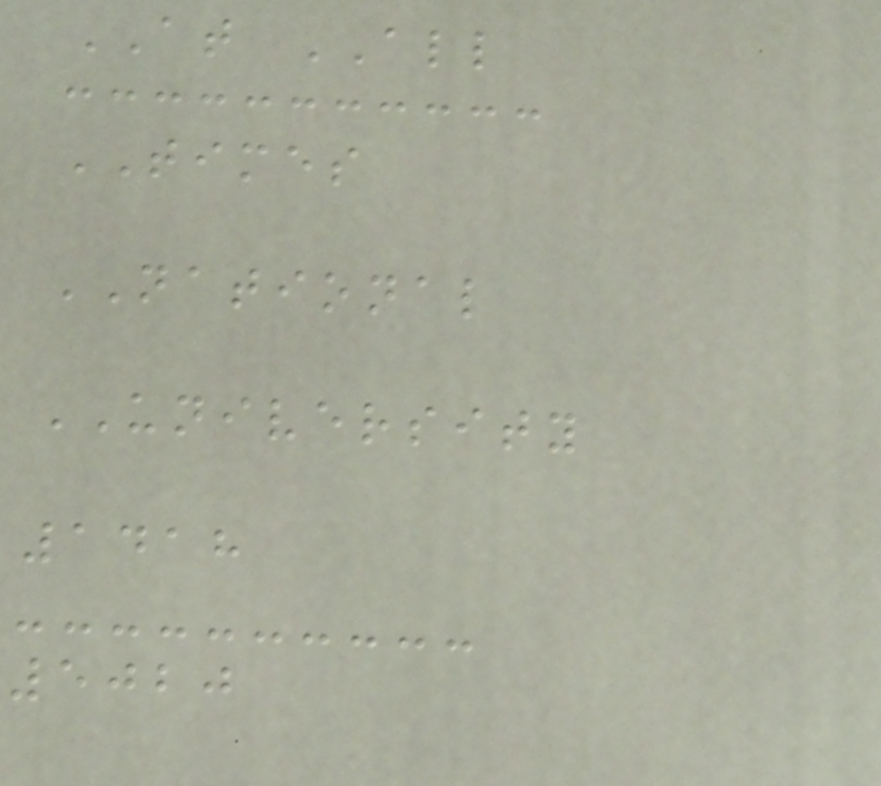AT ALL
TIMES
NATIONAL
UNIVERSITY
1418
5020
